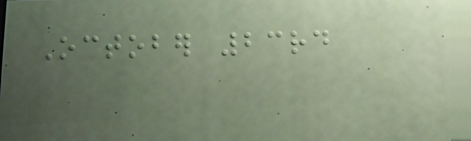October 23rd
